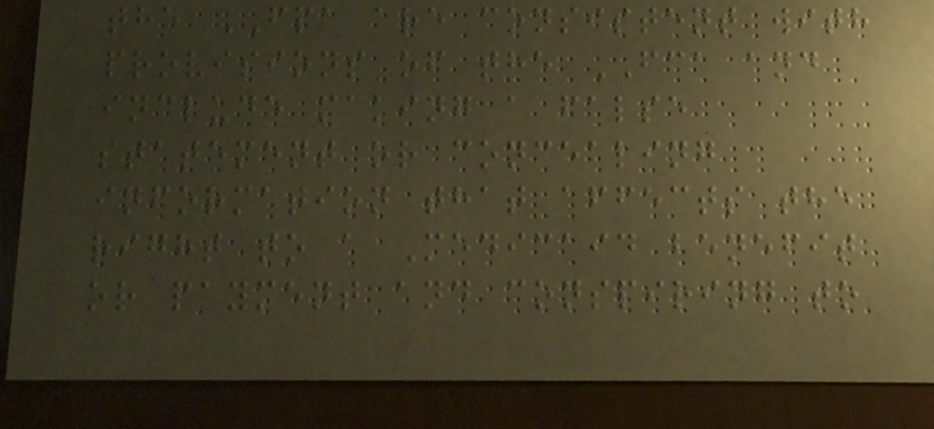the FPA are consistent with
provisions of the FCA and
include making a false
statement or concealing
information that affects the
right to a Medicaid benefit
or payment and conspiring to
